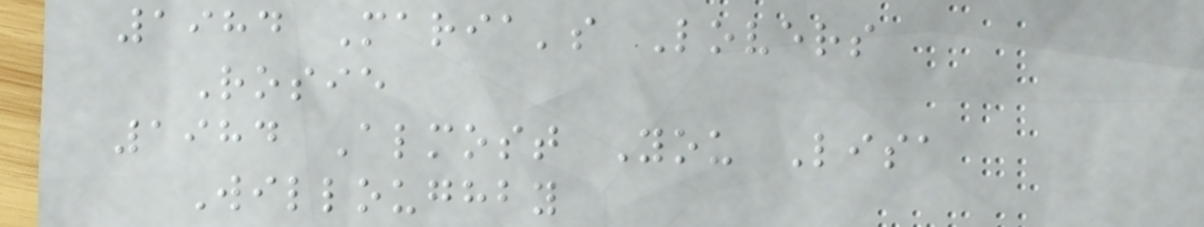1984 Maria's Lovers
Rosie
1984 Almost You Lisa
Willoughby
